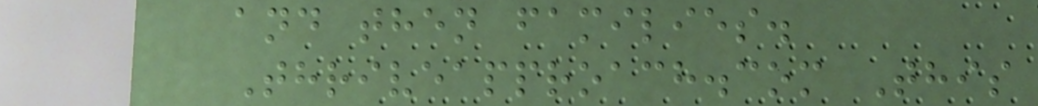and then families.
Thriveapproach.com This
